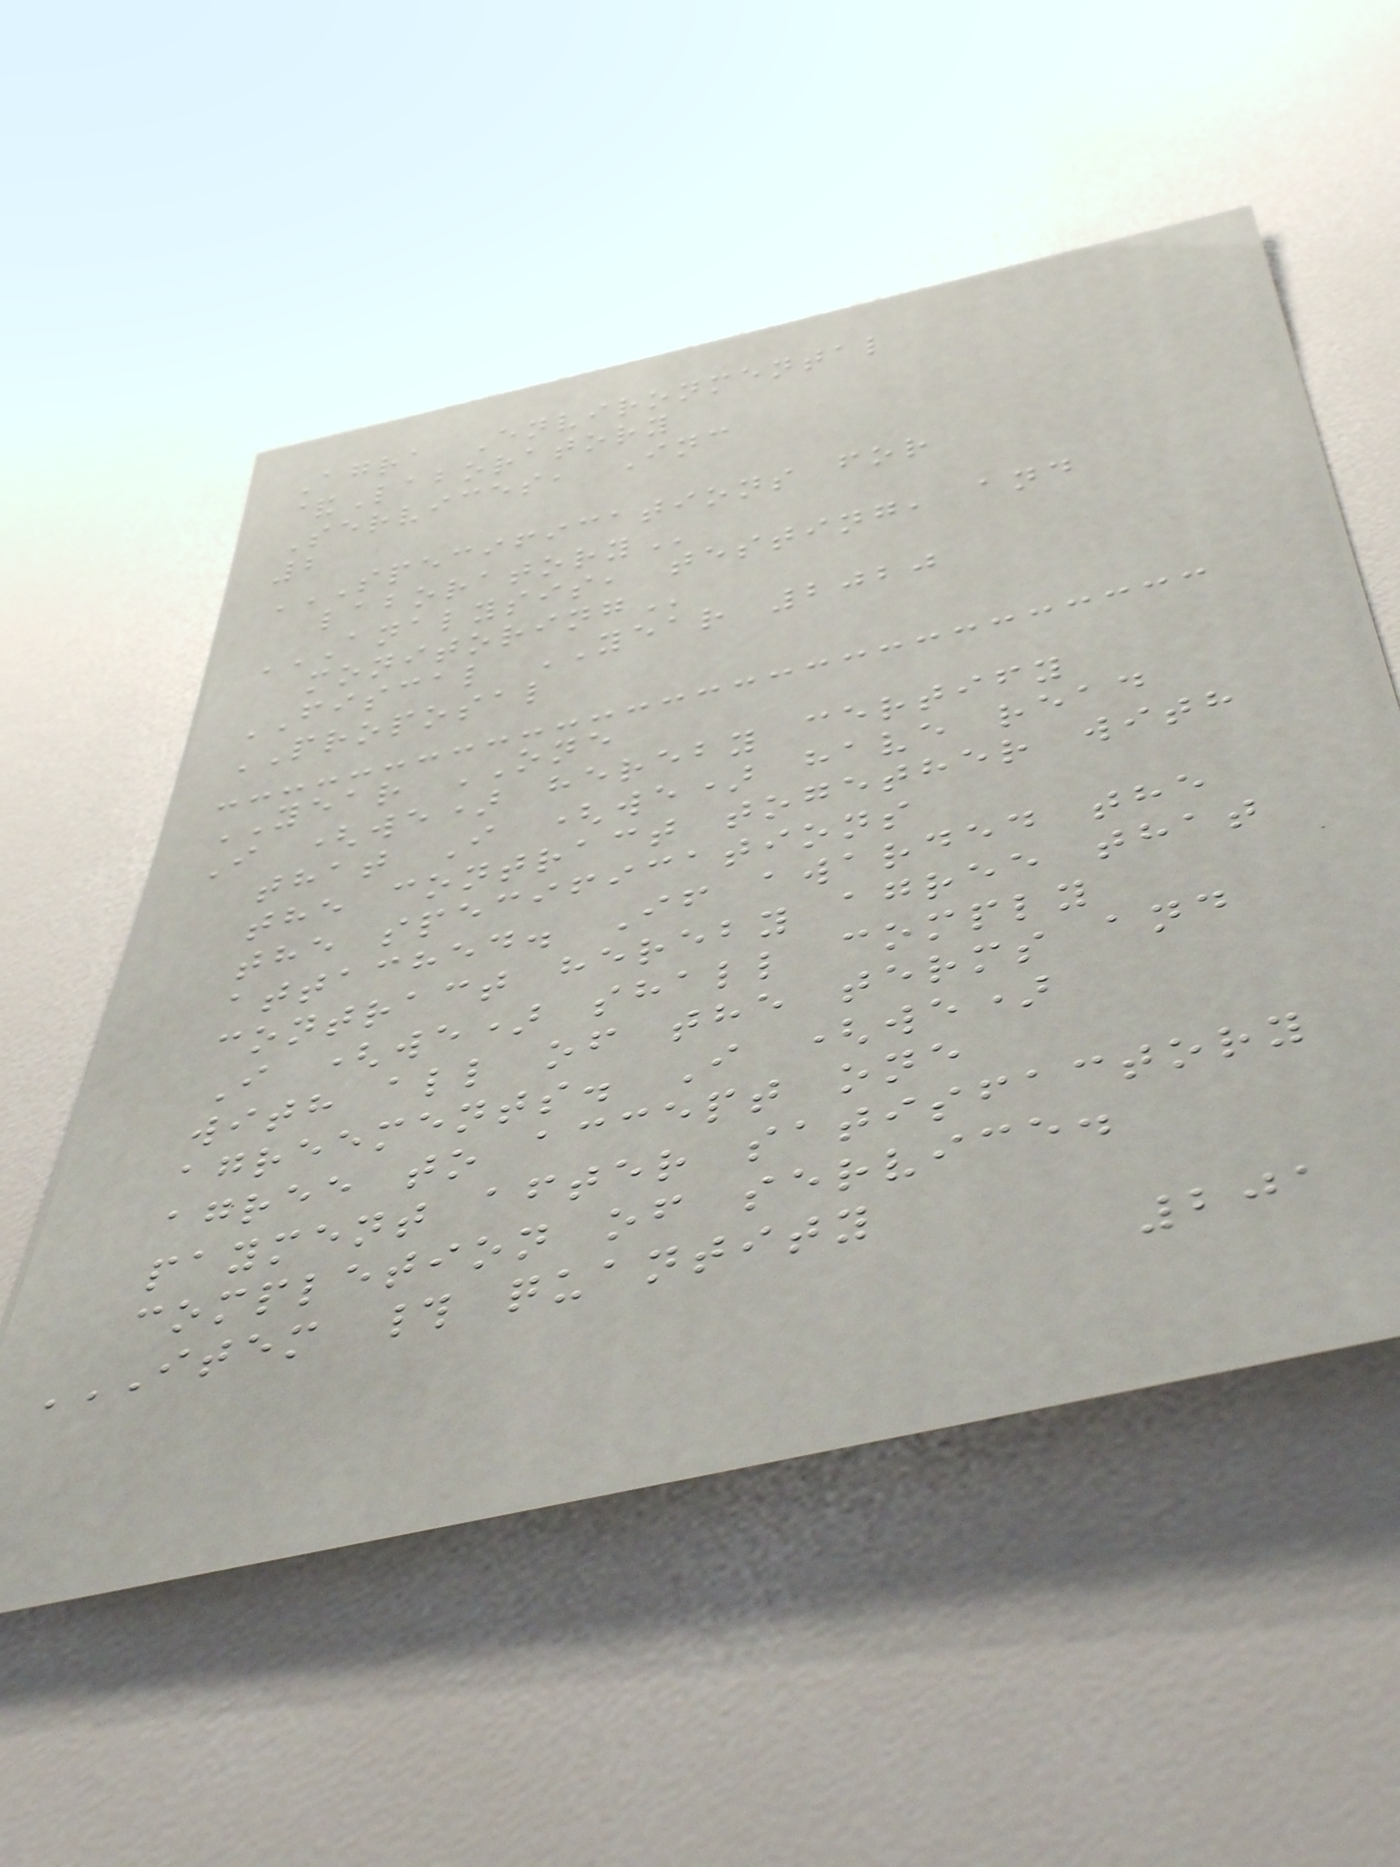Agra Environmental
&Laboratory
Services, Inc
2
SPECIFICATIONS FOR
LABORATORY
ANALYSIS, TESTING, AND
MONITORING
FISCAL YEAR 2020
PROPOSAL
YEAR ONE
I (we) hereby certify
that I (we) have read
the contract together with
the specifications
attached. If awarded the
contract hereby agree that
I (we) shall comply
with all of the terms and
agreements. I (we)
agree to accept one
payment after satisfactory
completion of service.
ITEM # QUANTITY
201
